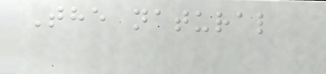The natural
